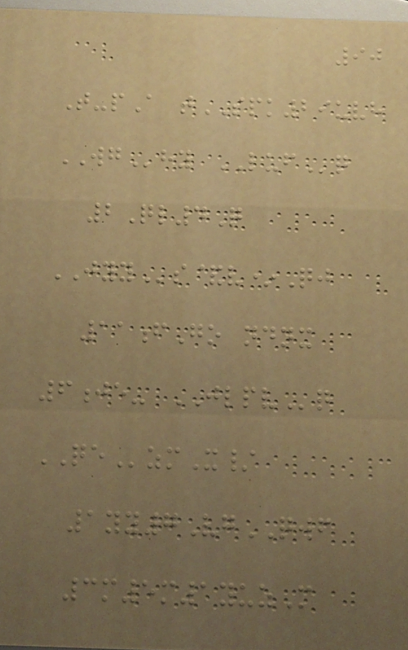90
T-pA tSPK29uvh
WGhy LUFq
2Ql4Q
JYYs&v*Qj
11fGo ndnx
6je- JLPVq
QEzmX/
1yy7VgQWF
3m5m1yuzM
